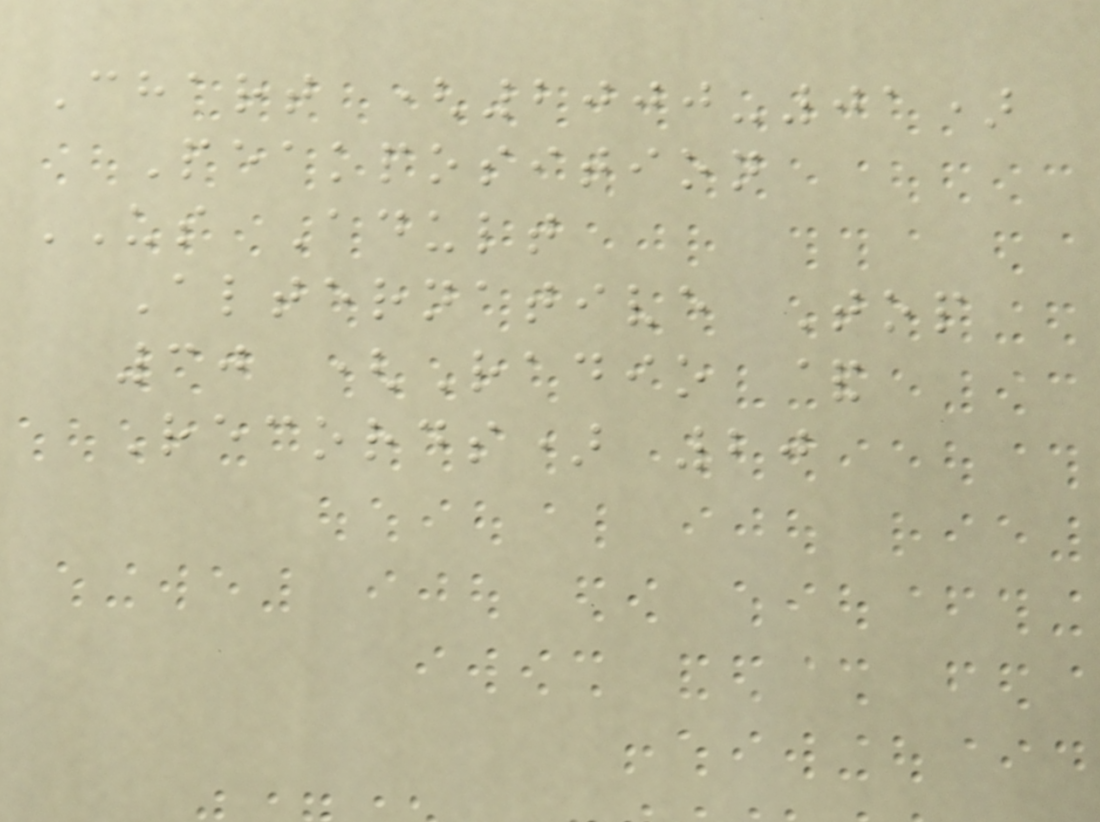Chart (2000-01)
Peakposition
US Adult
Alternative Top
30 (Radio &
Records) 20
